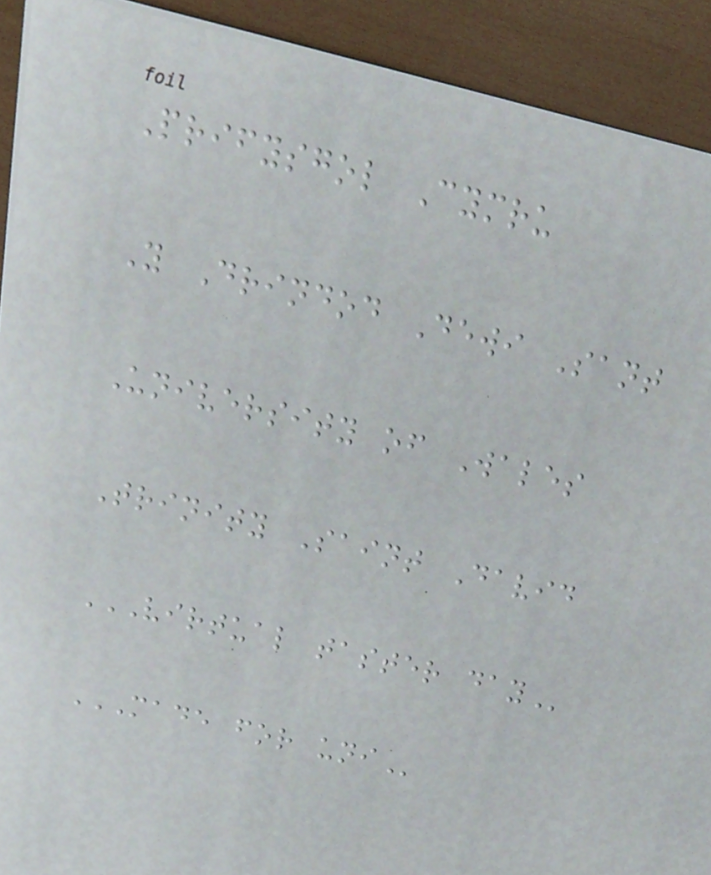Prifysgol Cymru
Y Drindod Dewi Sant
University of Wales
Trinity Saint David
VIRTUAL TASTER DAY
MADE FOR UNI
